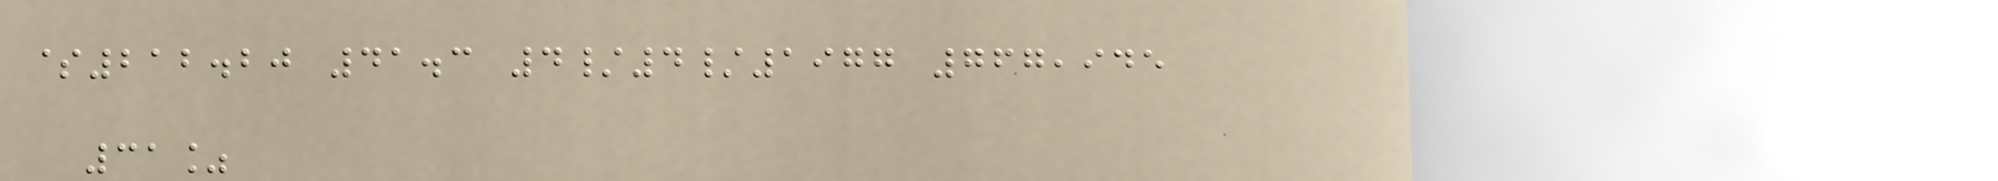$212.20 41.3 4/4/1977 767,945
31%
